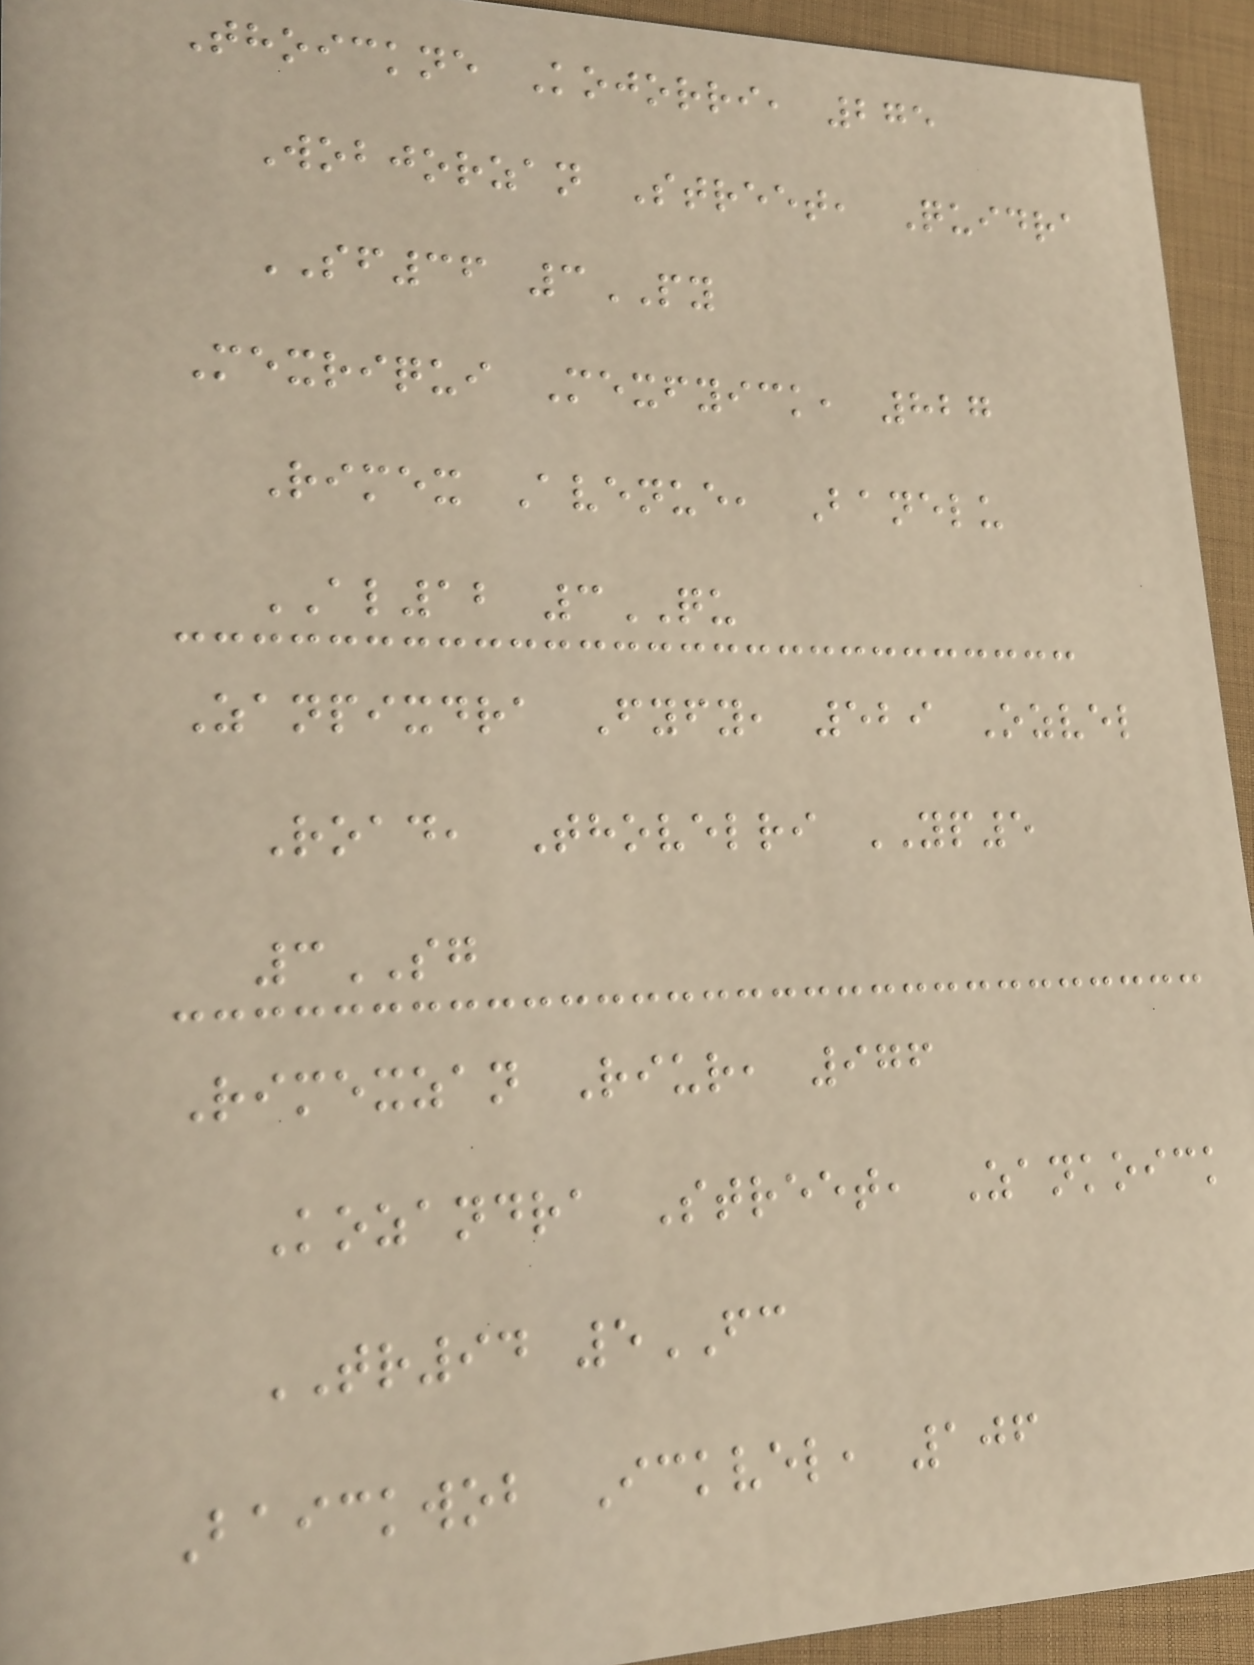Thoickne Kojorri, 275
Wobjorzan Street, Quidra
SF36 3PY
Mexriqui Mexfyick, 827
Rimex Avenue, Banelu
AL12 3QU
Zanpixdra Fyfy, 529 Ozvel
Road, Thovelri YP5
3SG
Rimexzan Riur, 976
Kozandra Street, Zankoick
TR94 5FC
Baickwob Ickvel, 106
